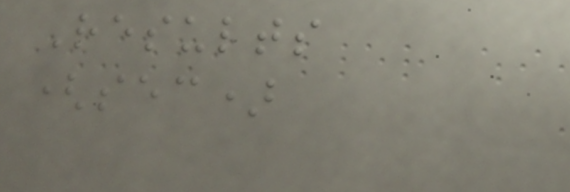Results
(sec)
